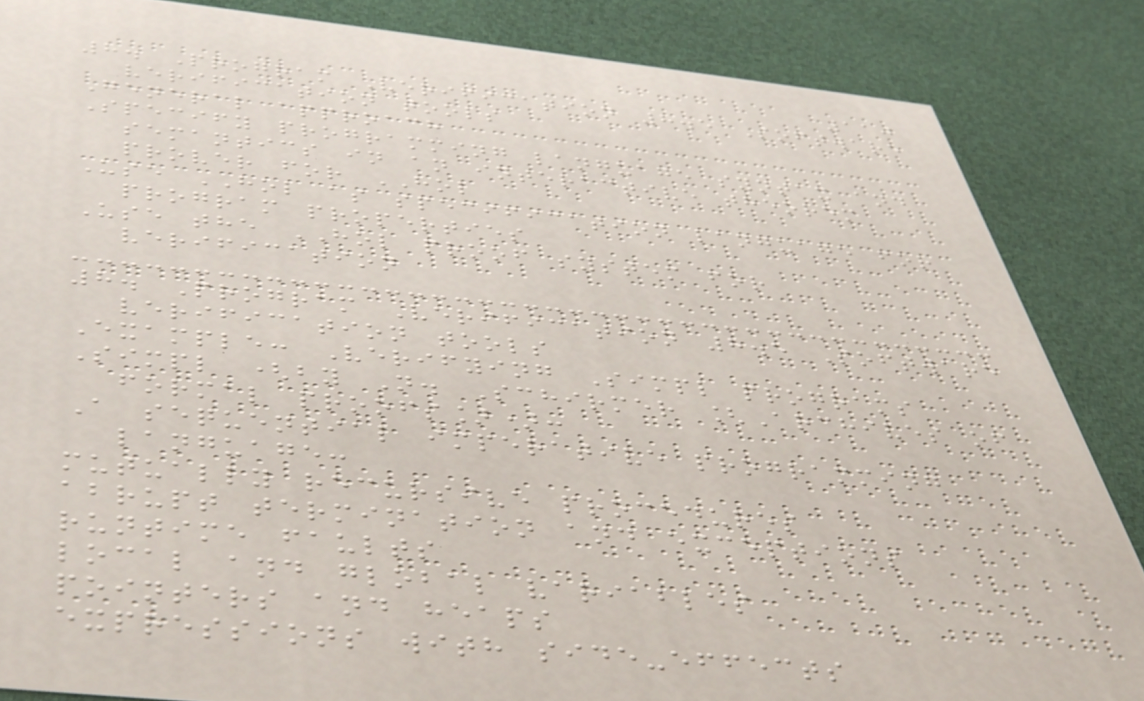110
8. Program Verification 8.5 Software
verification tools
General approach
Specify programming language syntax and
semantics in an interactive theorem
prover for HOL
Use HOL as specification language for
program properties
Use the HOL proof system for
verification
8. Program Verification 8.5 Software
verification tools
Example: Verifying Simpl programs
Simpl (by N. Schirmer [Archives of
formal proofs]):
A sequential imperative programming
language:
mutually recursive procedures
abrupt termination and exceptions
runtime faults
local and global variables
pointers and heaps
expressions with side-effects
